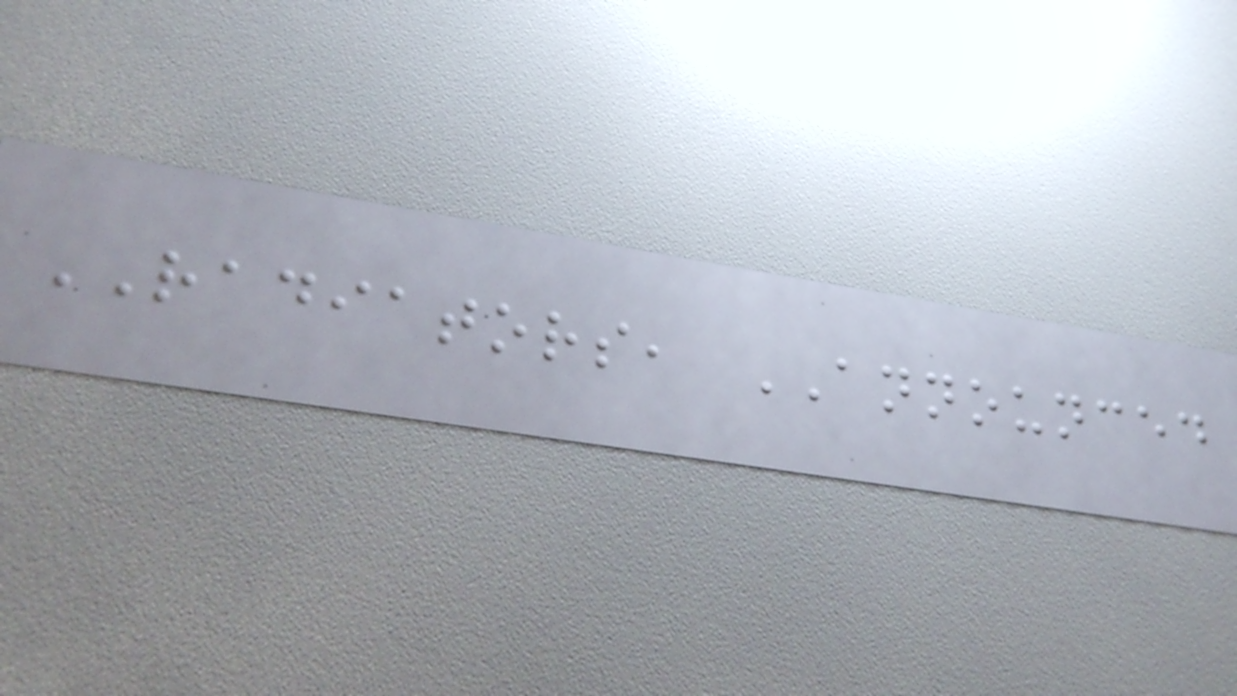RADIATORS, ANNOUNCED
